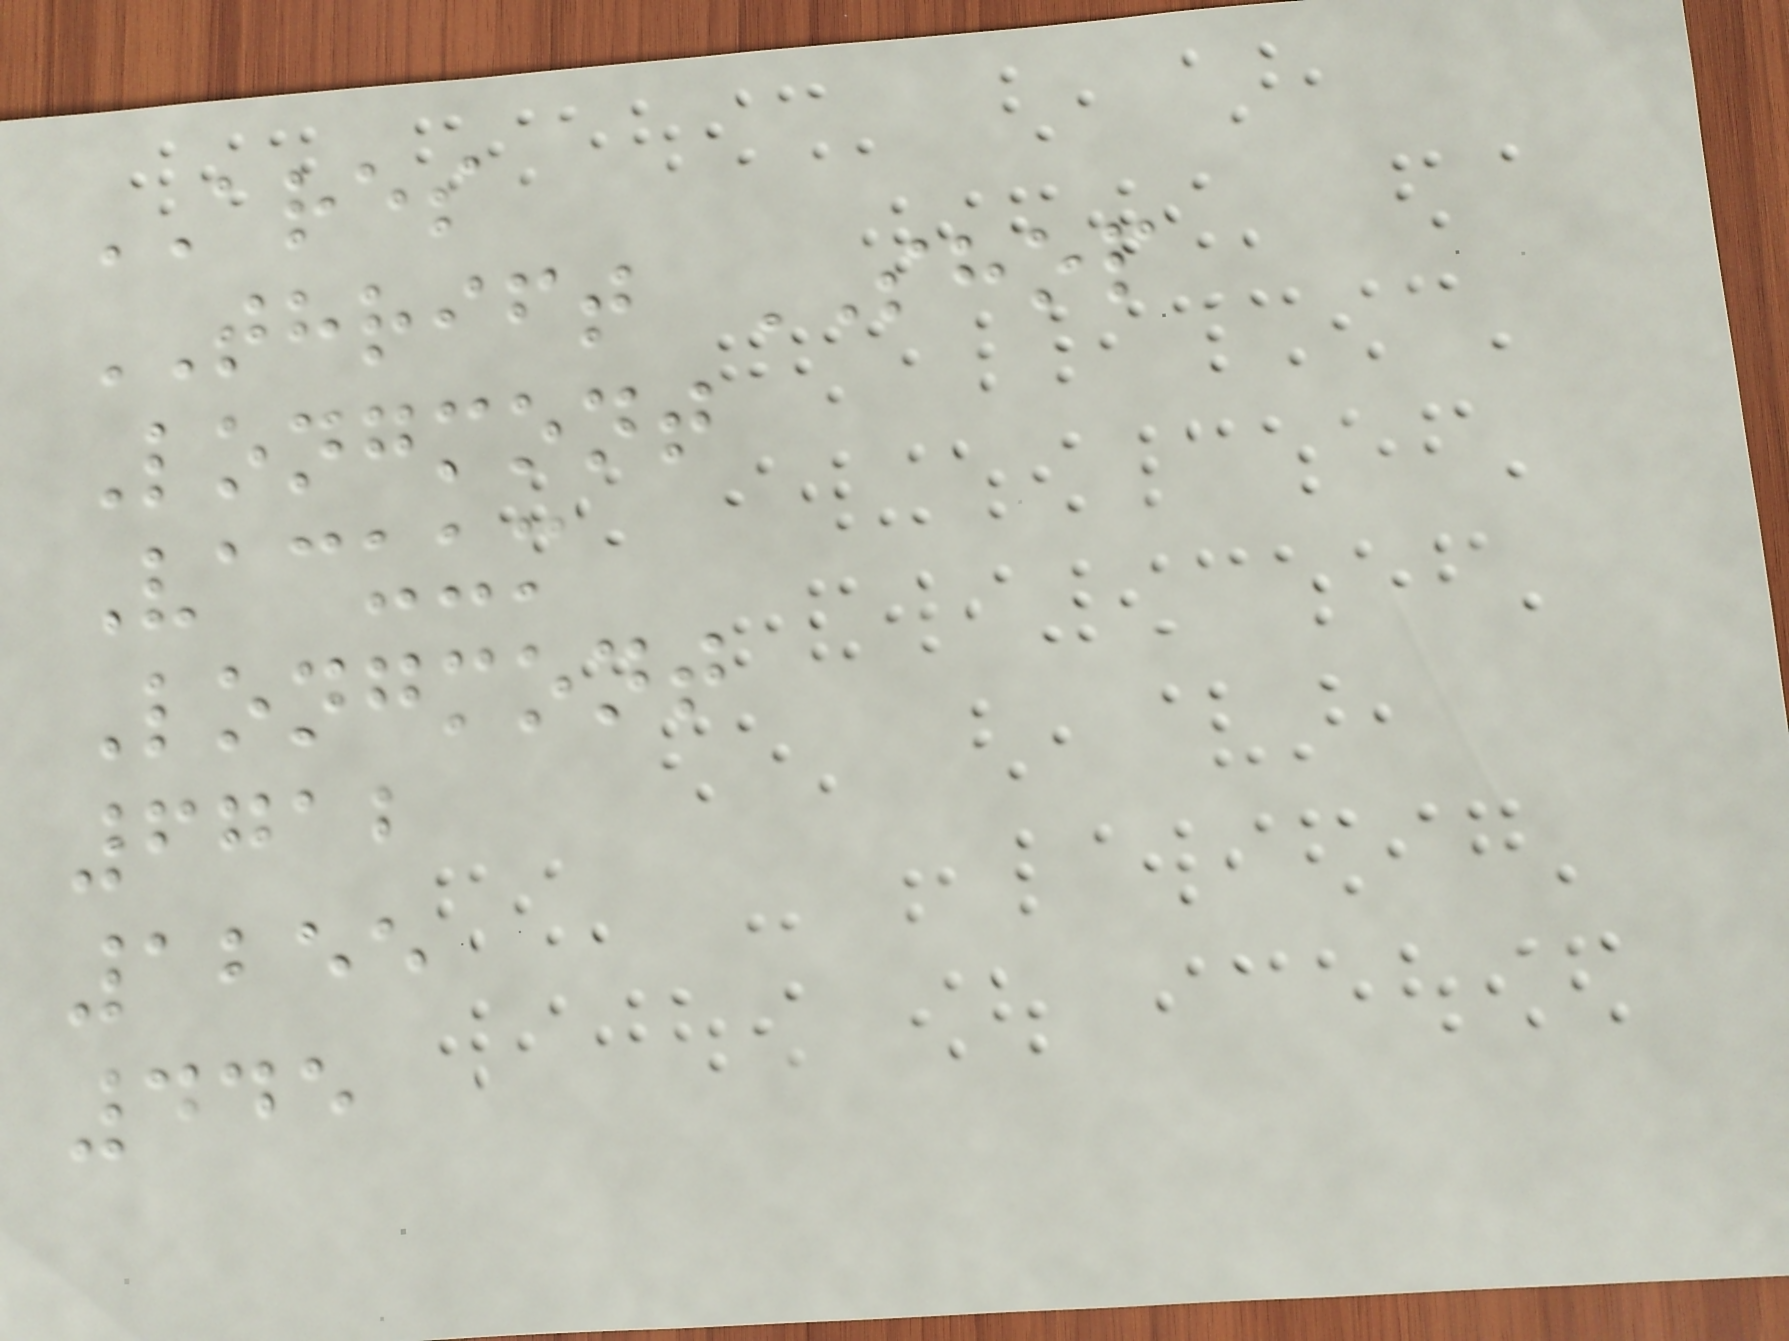ARES
THRIFT SHOP
Longmont
Vacuum
Longmont
6712
1255
445
